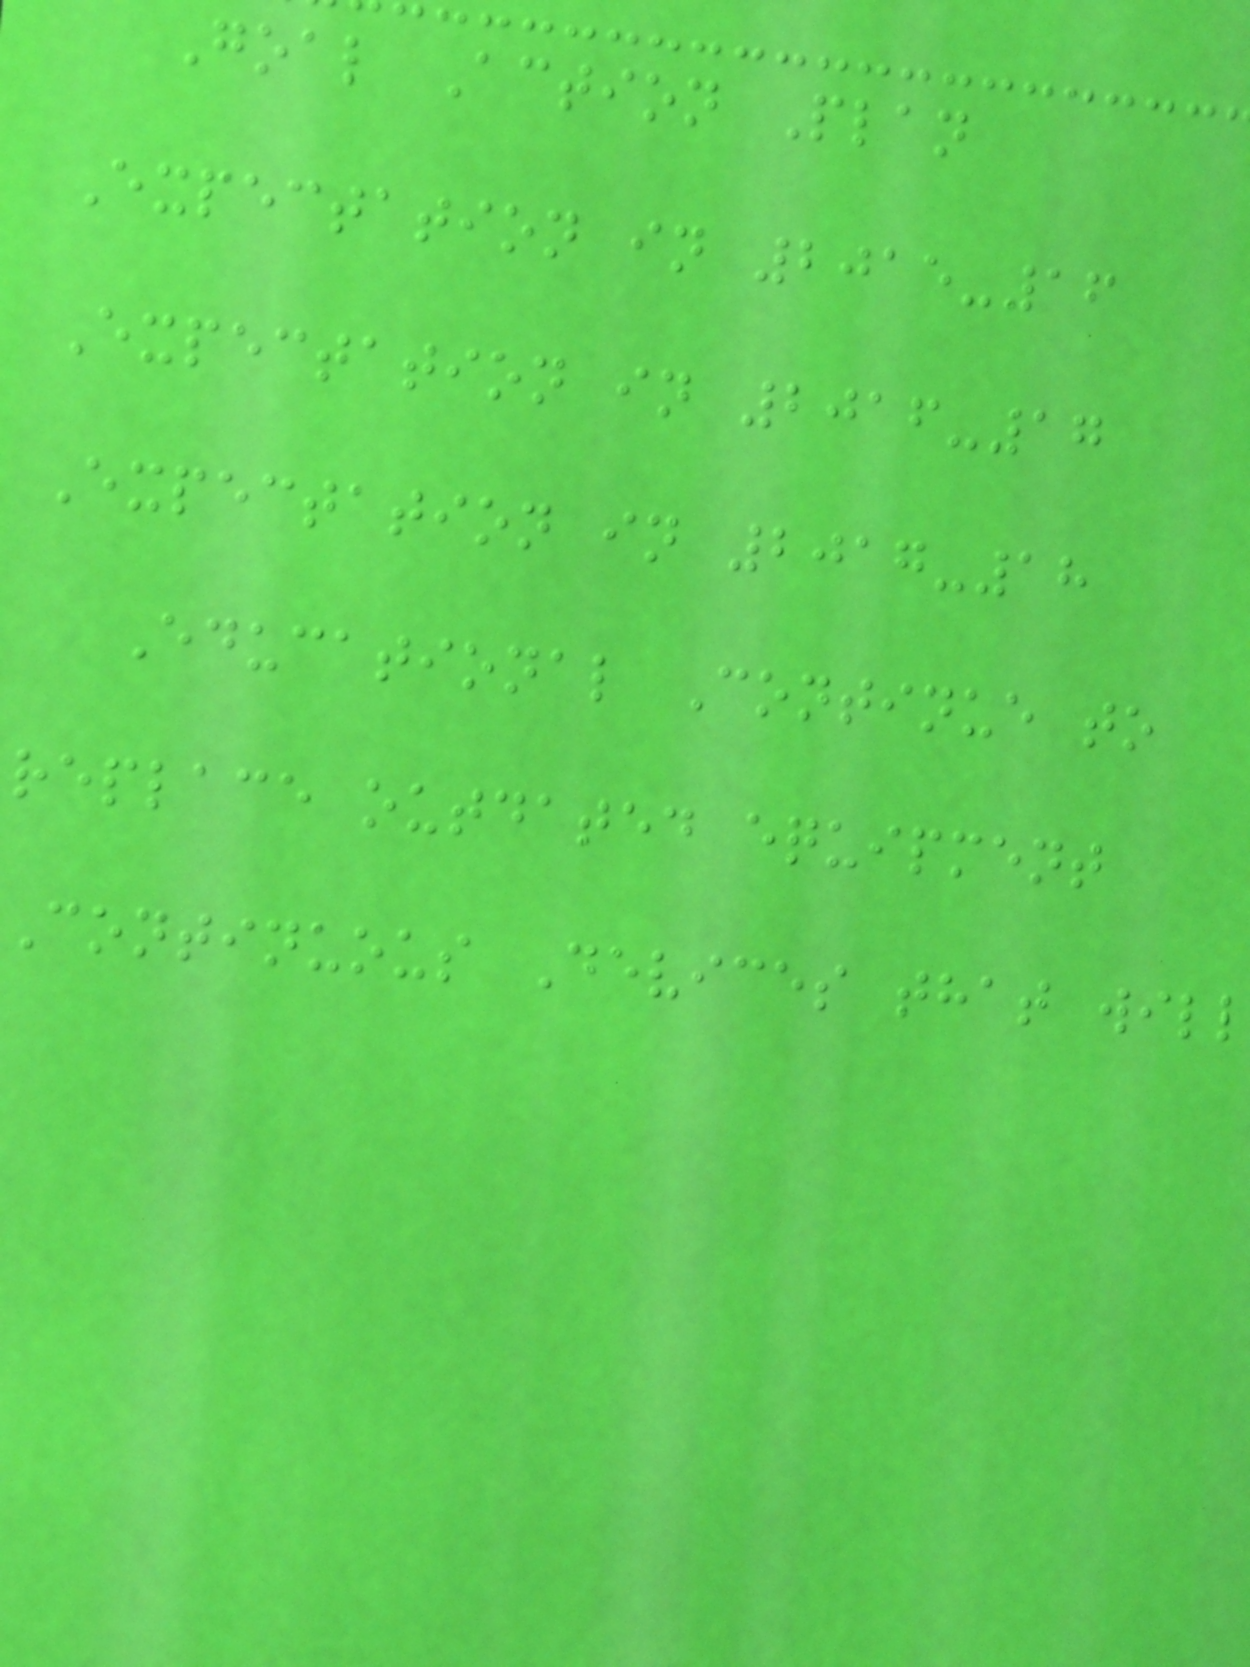Goal Action Plan
Expectation in 2015-16
Expectation in 2016-17
Expectation in 2017-18
Educational Continue to
replace outdated equipment
continuous Devices that will
